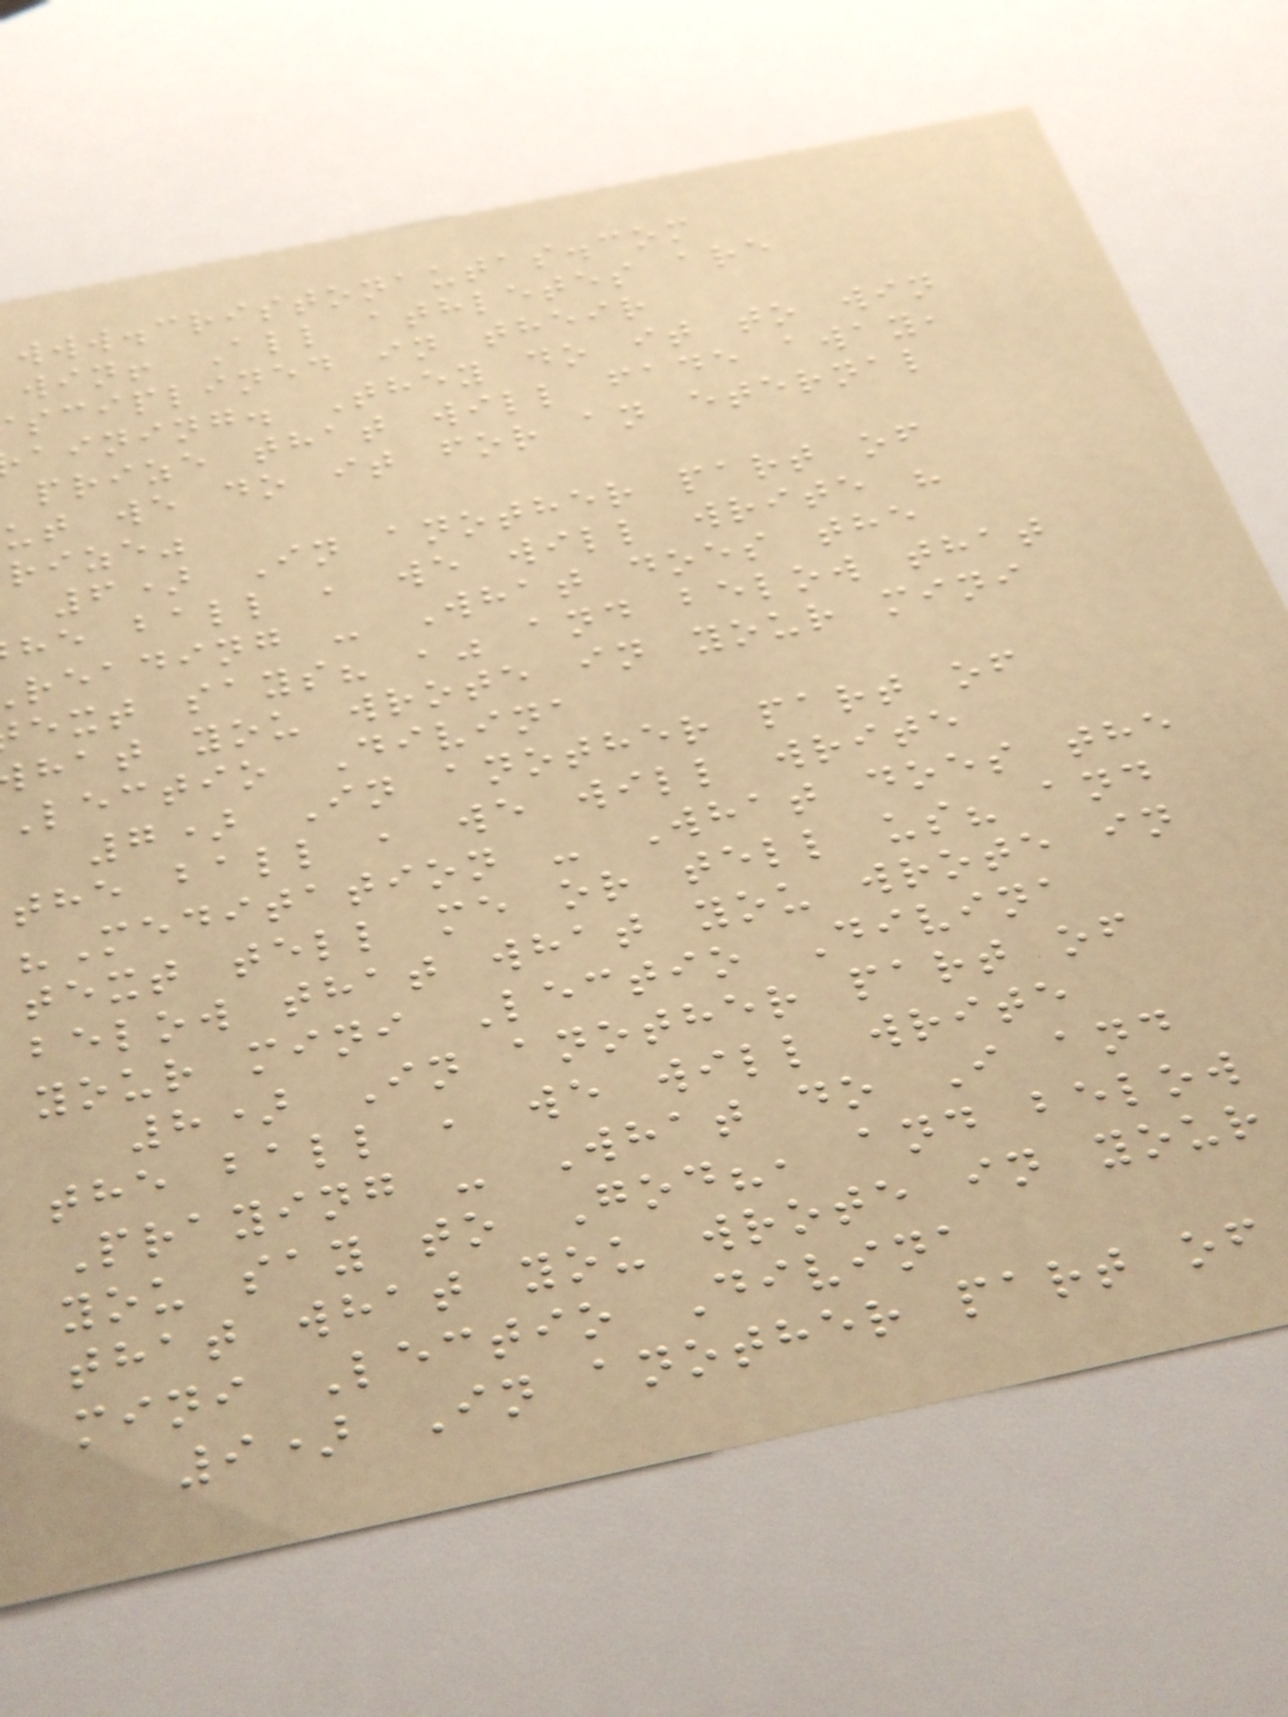www.cristonautas.com
win! All athletes are
sciplined in their
aining. They do it to win
prize that will fade away,
ut we do it for an eternal
rize"
6) In another part of
reading - What does the
ext says? ," and below that
hat you wrote in your mini
Lectio Divina
7) In another part of
the ball , we will write
"Meditation - What does the
text tell me or tell us? and
below that what you wrote in
your mini Lectio Divina
8) In another part of
the ball , we will write
Praying - What do I and
you say to God?, and below
that what you wrote in your
mini Lectio Divina
9) In another part of
